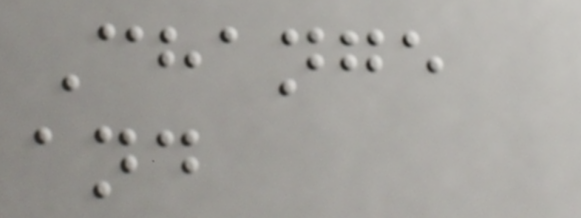Change
and
